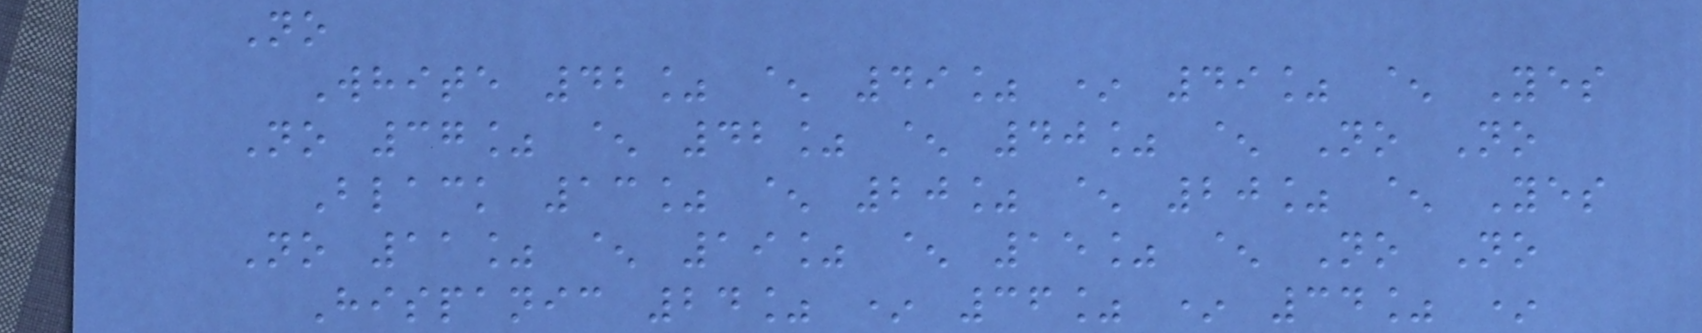No
White 42% ^ 49% * 49% ^ Yes
No 37% ^ 42% ^ 40% ^ No No
Black 13% ^ 20% ^ 20% ^ Yes
No 11% ^ 19% ^ 15% ^ No No
Hispanic 24% * 36% * 34% *
